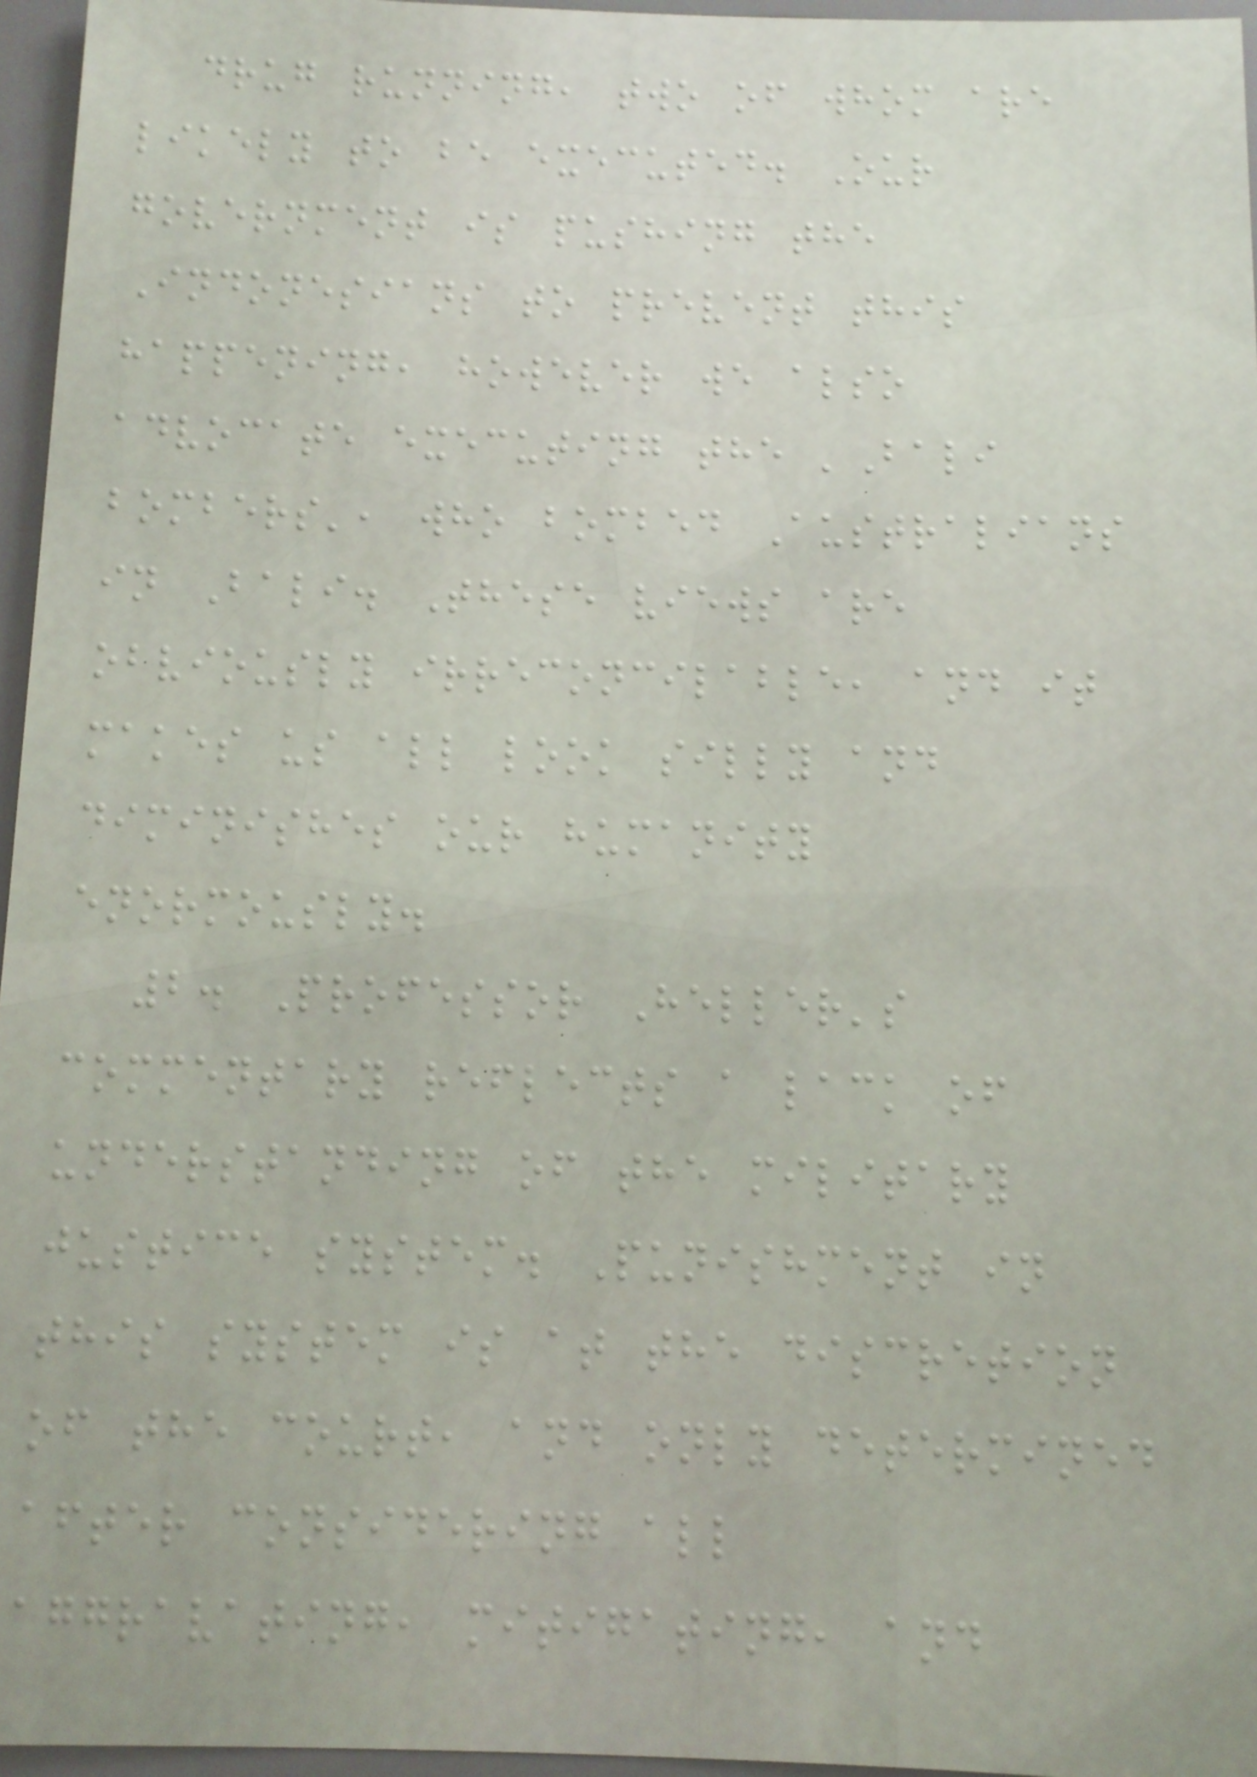drug running, two of whom are
likely to be executed. Our
government is pushing the
Indonesians to prevent this
happening, however we also
advocate executing the 'Bali
bombers', who bombed Australians
in Bali. These views are
obviously irreconcilable, and it
makes us all look silly and
diminishes our humanity
enormously.
2. Professor Heller's
commentary reflects a lack of
understanding of the military
justice system. Punishment in
this system is at the discretion
of the court, and only determined
after considering all
aggravating, mitigating, and
